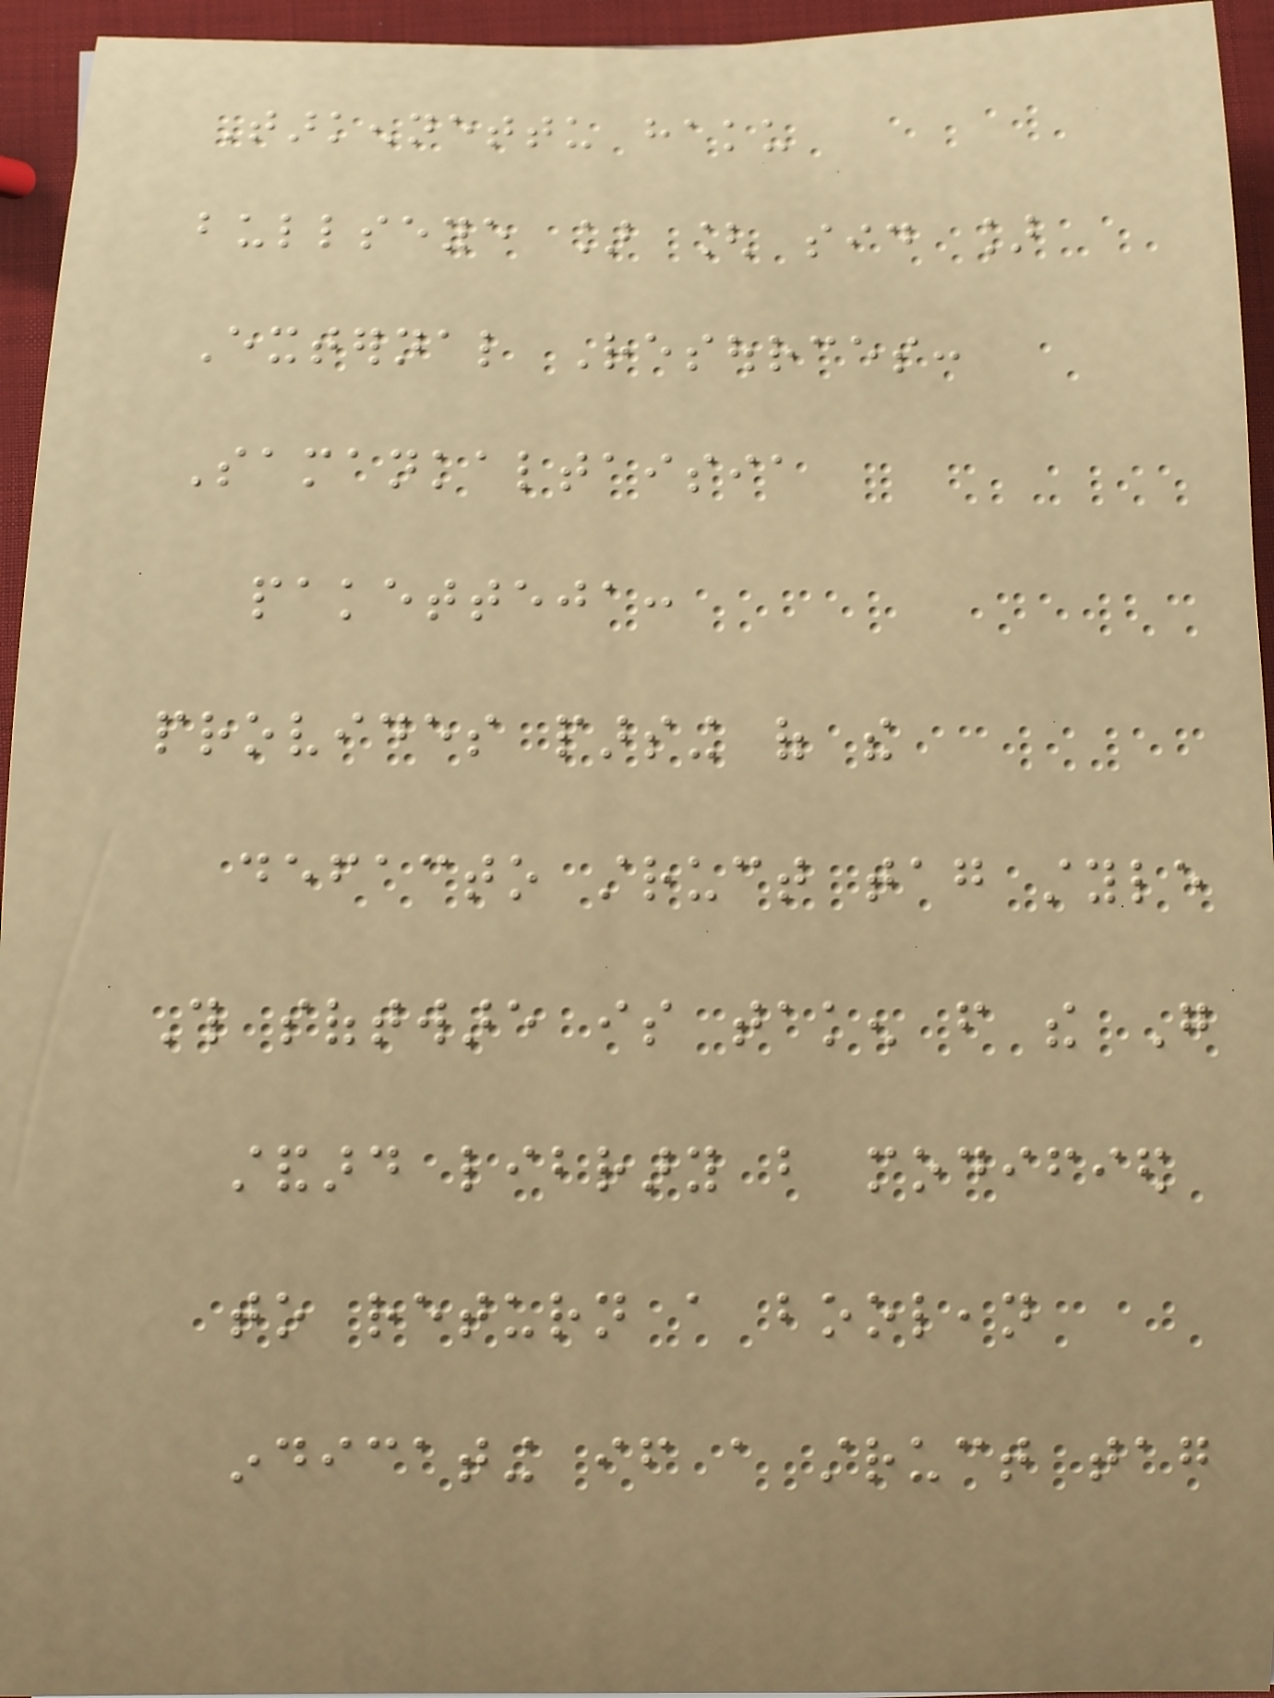Tarkennettu haku
bullseye ] [ sid ]
External Resources:
Samankaltaisia
paketteja:
provides parsing of the
defacto struct tag style
This software is taken from the Go
standard library but modified
to return a boolean
indicating if a struct tag
